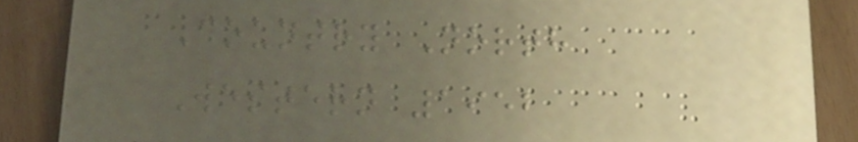Country North
Western 1952
